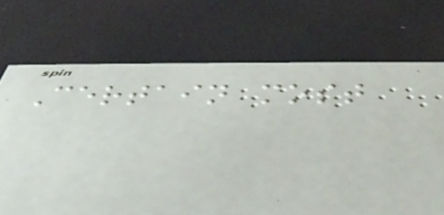Certain most
